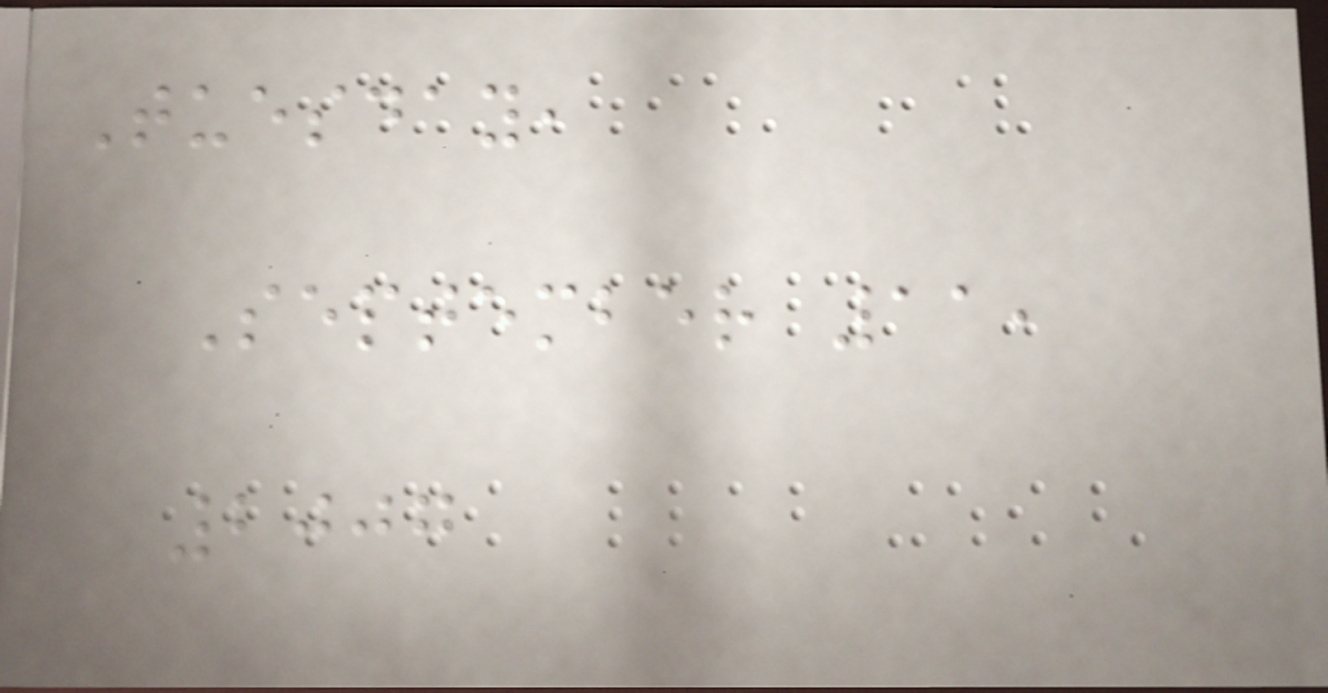Tuesday,
September 11,
2007
